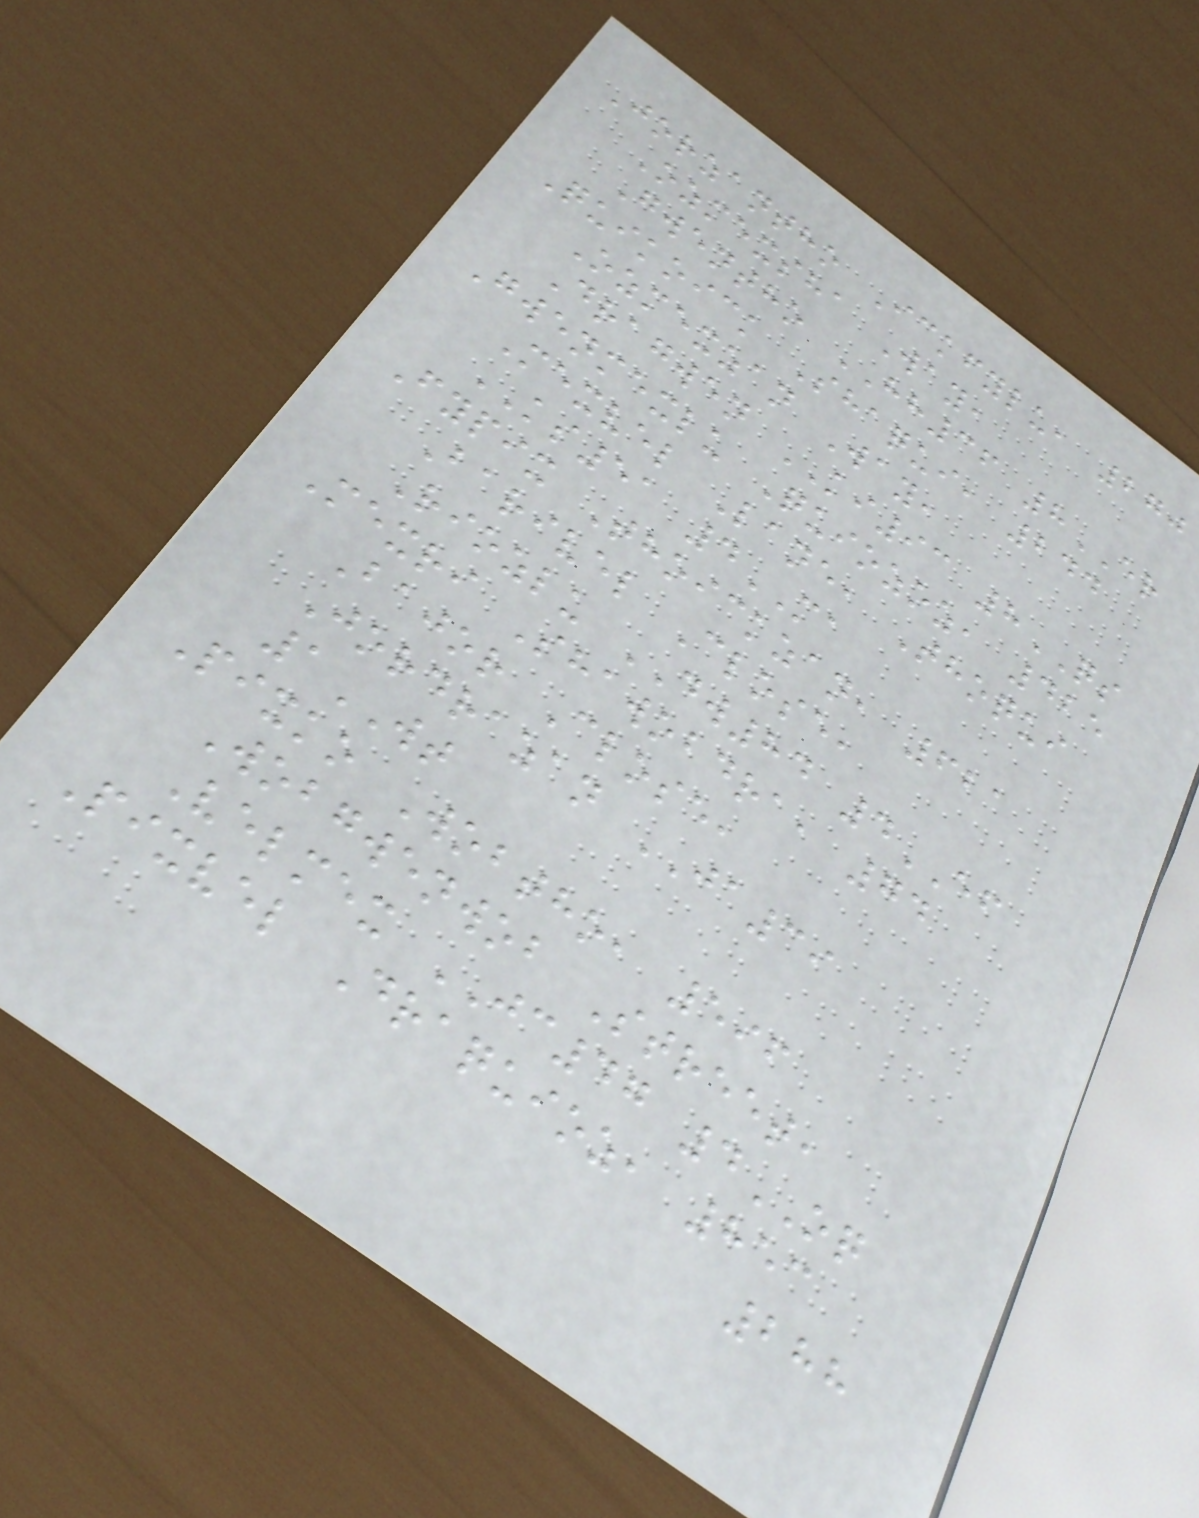Jorzantho Ickfylu, 270
Ozmexsha Way,
Gwentho HH36 8ER
Quikoick Shaqui, 244
Ozmexzan Way,
Dragwen KI93 8QS
Gwenmexlu Quiozoz, 425
Mexvel Lane, Thoqui
KS51 4MA
Fypix Thoickzan, 621
Barivel Close,
Riozlu DW84 4EF
Mexri Shawobdra, 74
Bajor Close,
Jordrazan JA39
1WT
Pixko Wobtho, 596
Wobgwenwob Street,
Velmex JC47 4OQ
Pixvel Draquioz, 853
288
